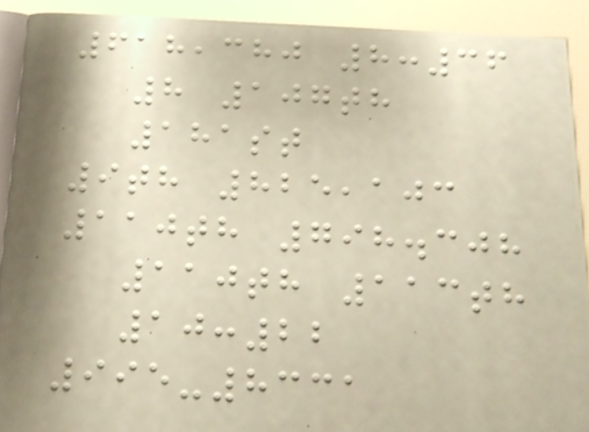618,380 8:36
8 107th
181st
9th 825,103
110th 798.308
110th 113th
10:22
995-8331
